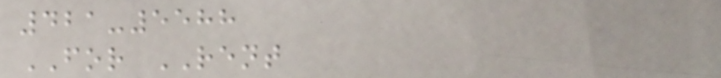421-5588
FOR RENT
